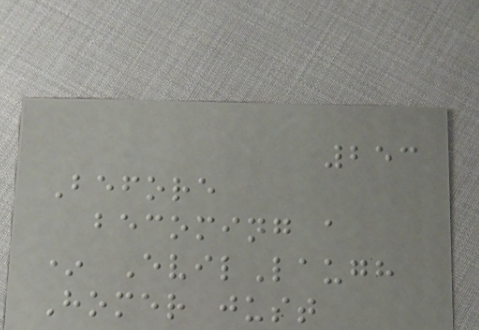253
Before
becoming a
* EvilLaugh
Homer just
